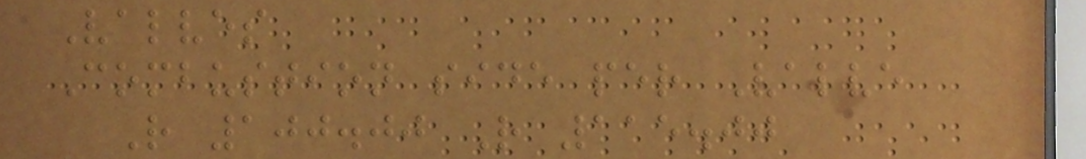Valves
Combustion side per Valve
R 100.00 R 115.00
